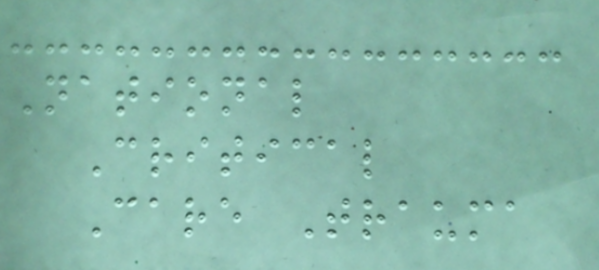National
Critical
Care Trauma
